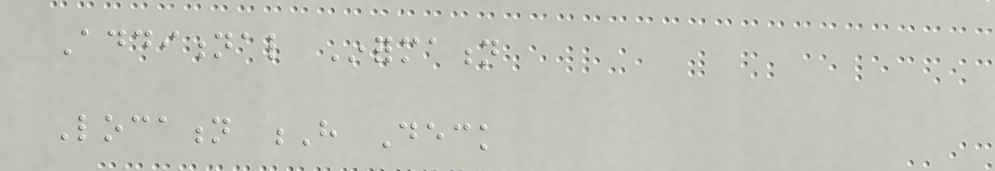Additional Information
Location H Deck
